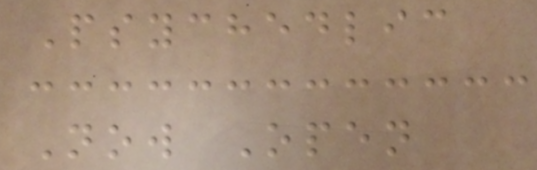Psychedlic
Now Open
